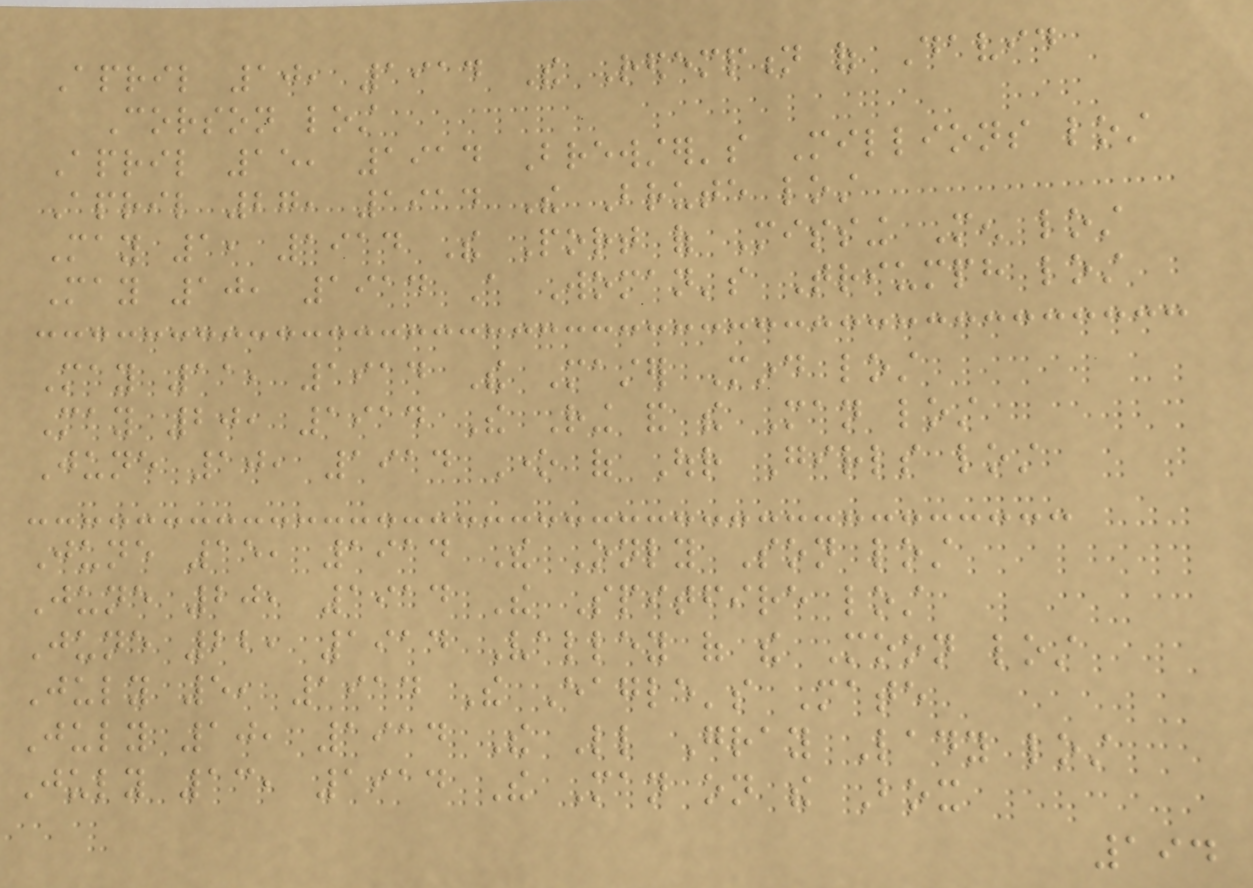April 10, 1914 The Redemption of David
Corson lost
April 15, 1914 Brewster's Millions lost
April 27, 1914 The Brute lost
May 1, 1914 The Port of Missing Men lost
May 10, 1914 A Woman's Triumph lost
May 11, 1914 The Master Mind lost
May 20, 1914 The Ring and the Man lost
June 10, 1914 One of Our Girls lost
June 15, 1914 The Only Son lost
June 20, 1914 The Spitfire lost
June 22, 1914 Valley of the Moon lost
July 5, 1914 The Eagle's Mate
July 10, 1914 The Little Gray Lady lost
July 13, 1914 The Man on the Box
194
